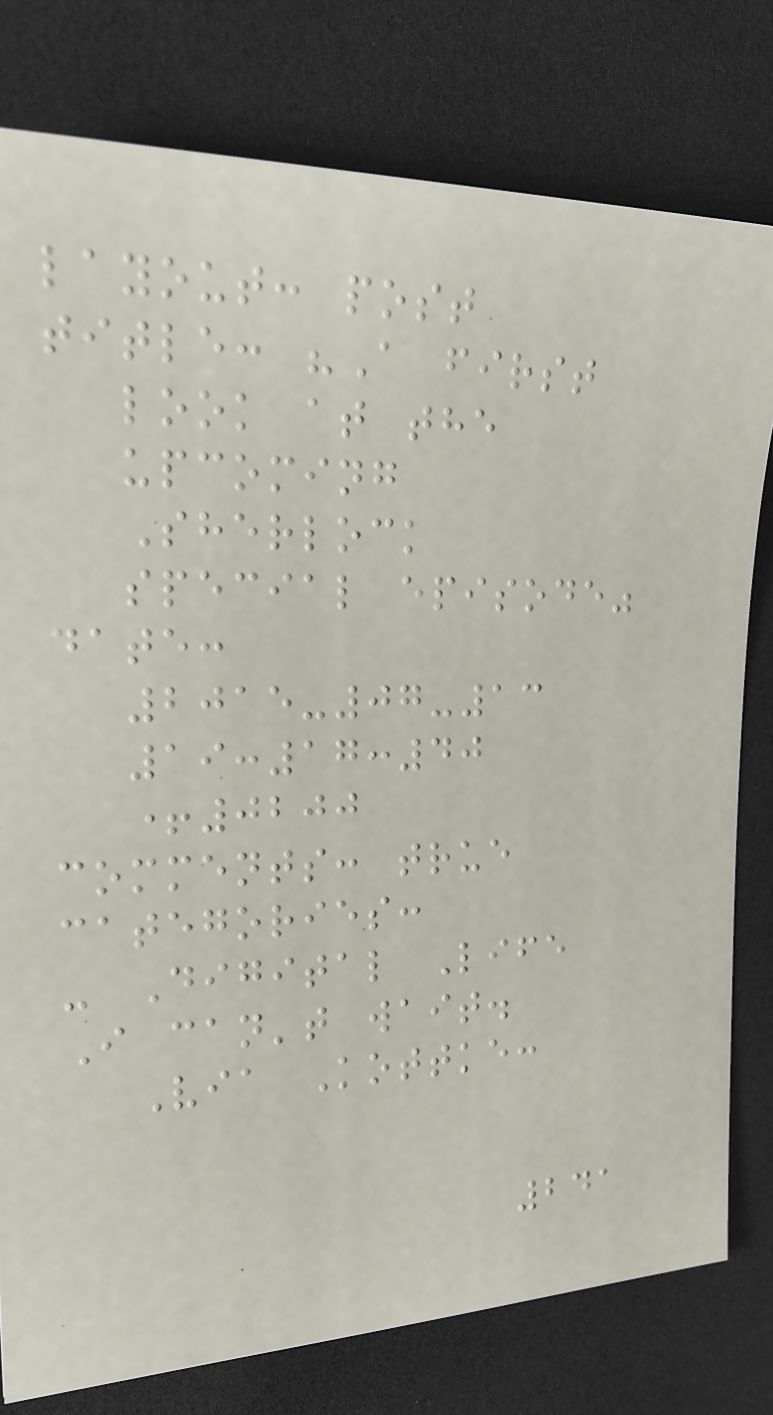layout: post
title: "A first
look at the
upcoming
Sherlock
special episode"
date:
2015-07-13
19:17:40
+0200
comments: true
categories:
- Digital Life
I can't wait.
Via Kottke:
241
